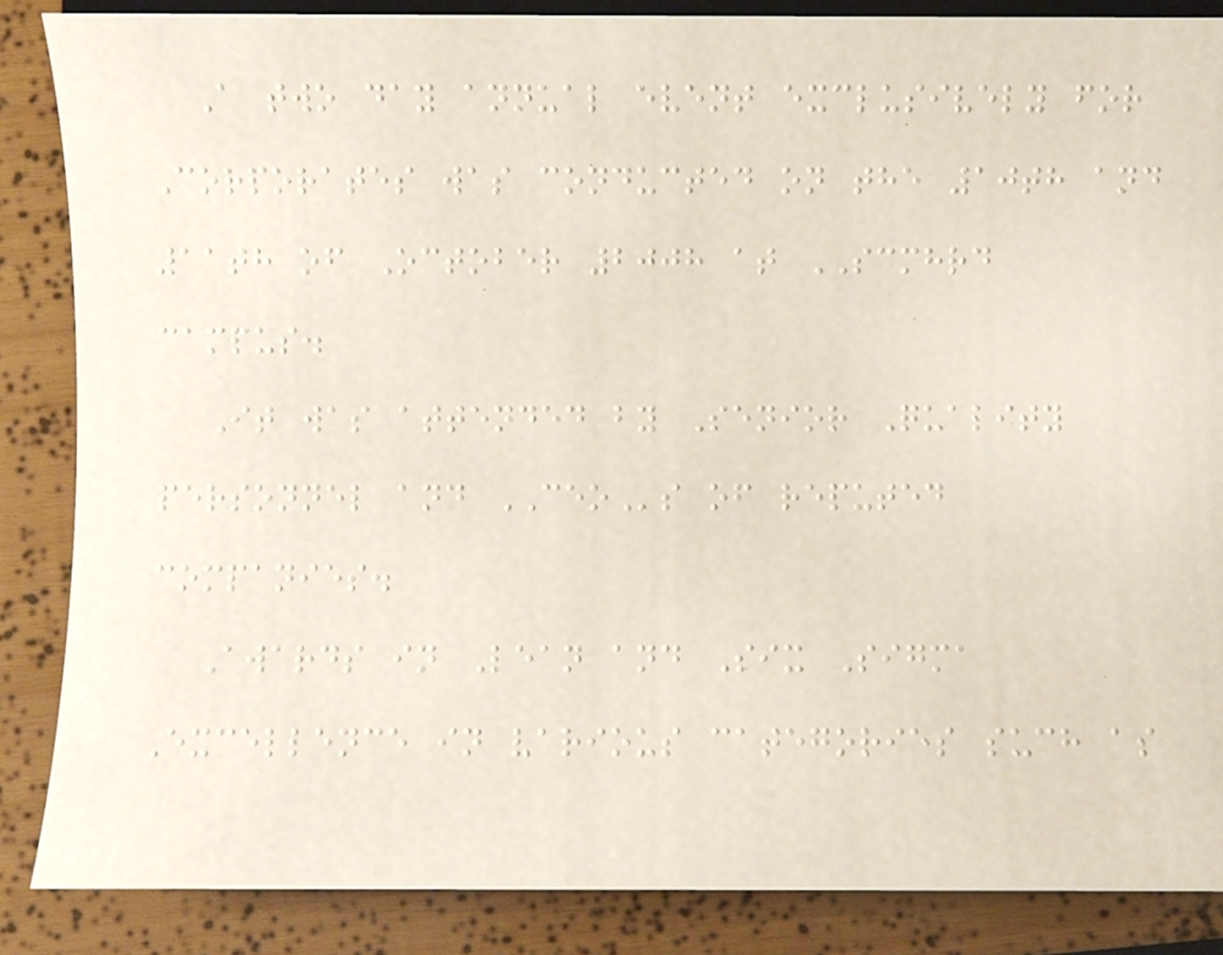A two day annual event exclusively for
Corporates was conducted on the 10th and
11th of October 2008 at SCMHRD
campus.
It was attended by Senior Quality
personnel and CEOs of reputed
companies.
Awards in Lean and Six Sigma
Excellence in various categories such as
